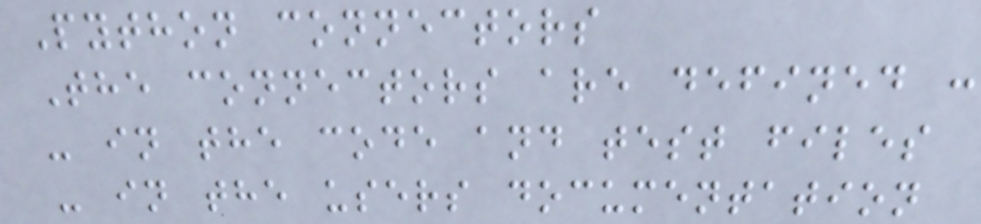Python connectors
The connectors are defined :
- in the code and test files
- in the users documentation
